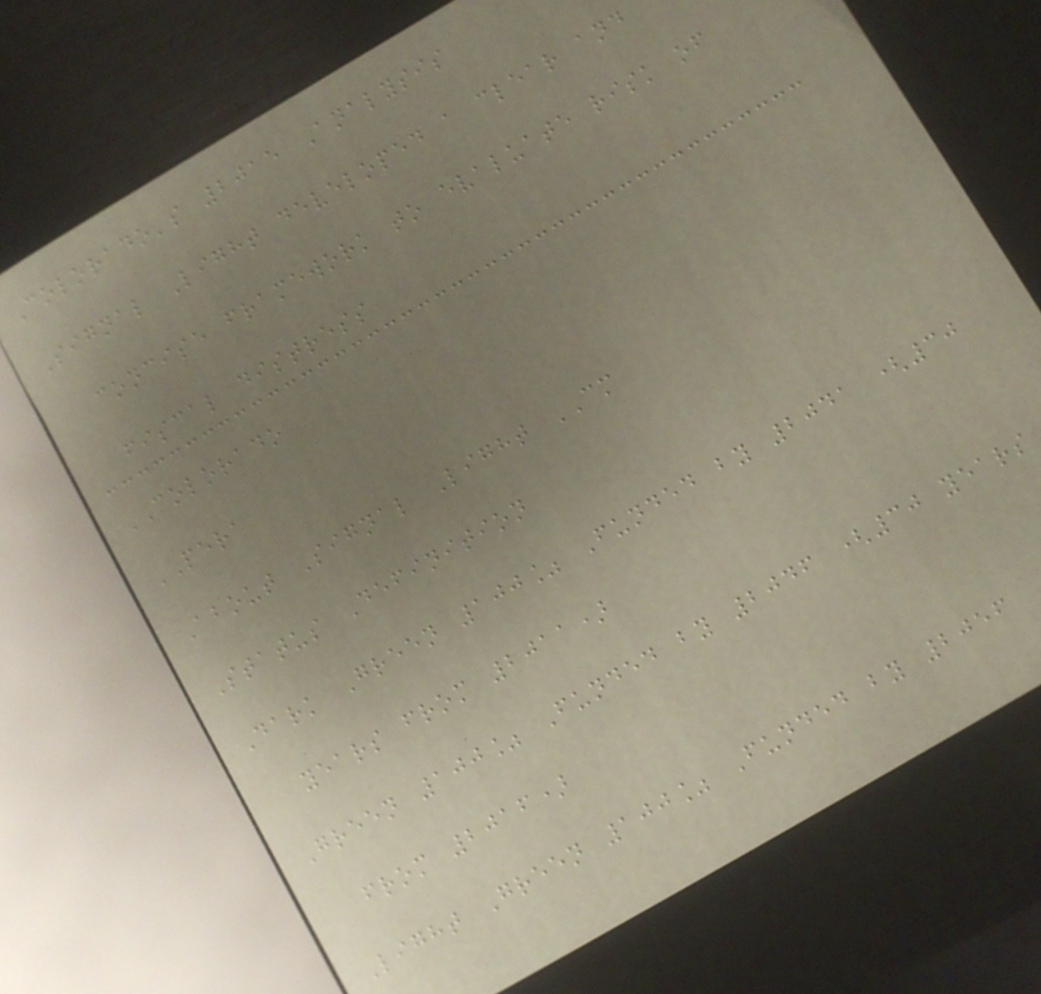Colorado's 2015 Analysis
Signal Light developed a clear and
concise framework to evaluate risk of
fiscal distress
COLORADO
PERA
About Signal Light CM
Status Definition
Dark Green 100% Funded by 2041 (30
years from 2011)
Green 100% Funded by 2046 (30 years
from 2016)
Light Green 100% Funded by 2056
